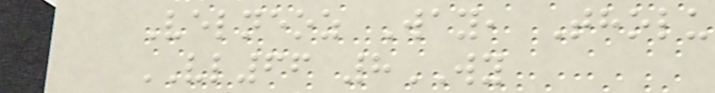Velneoz Way, Tholu
VL66 8WY
